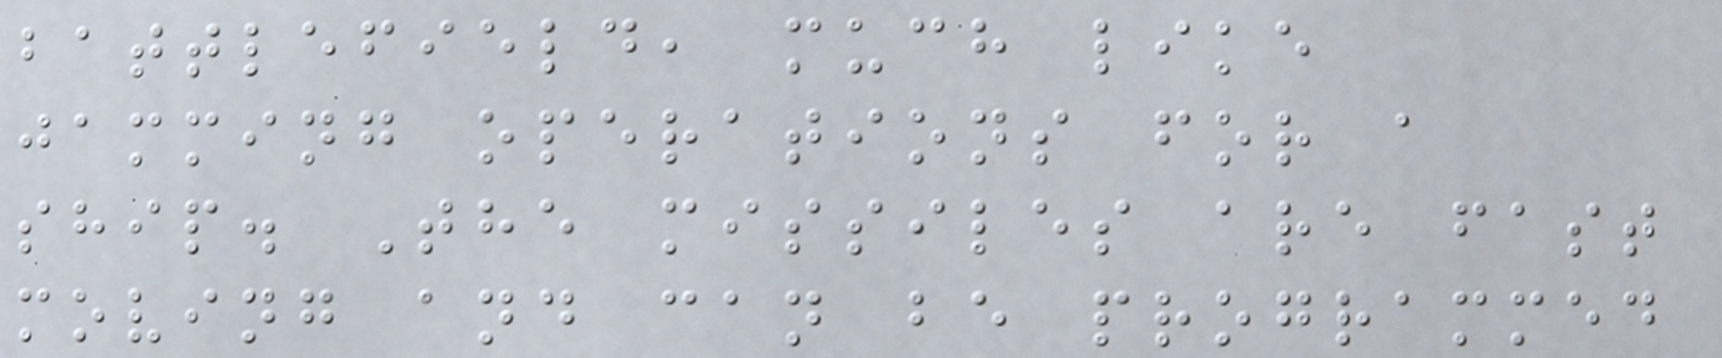battlefield, much like
jamming operations for a
ship. The missiles are fast
moving and can be programmed
